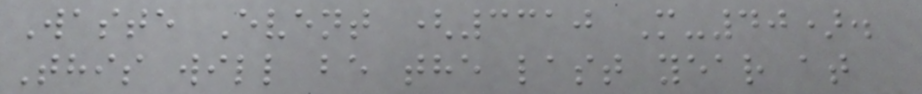Waste Event (3310 M-40).
This will be the last year at
